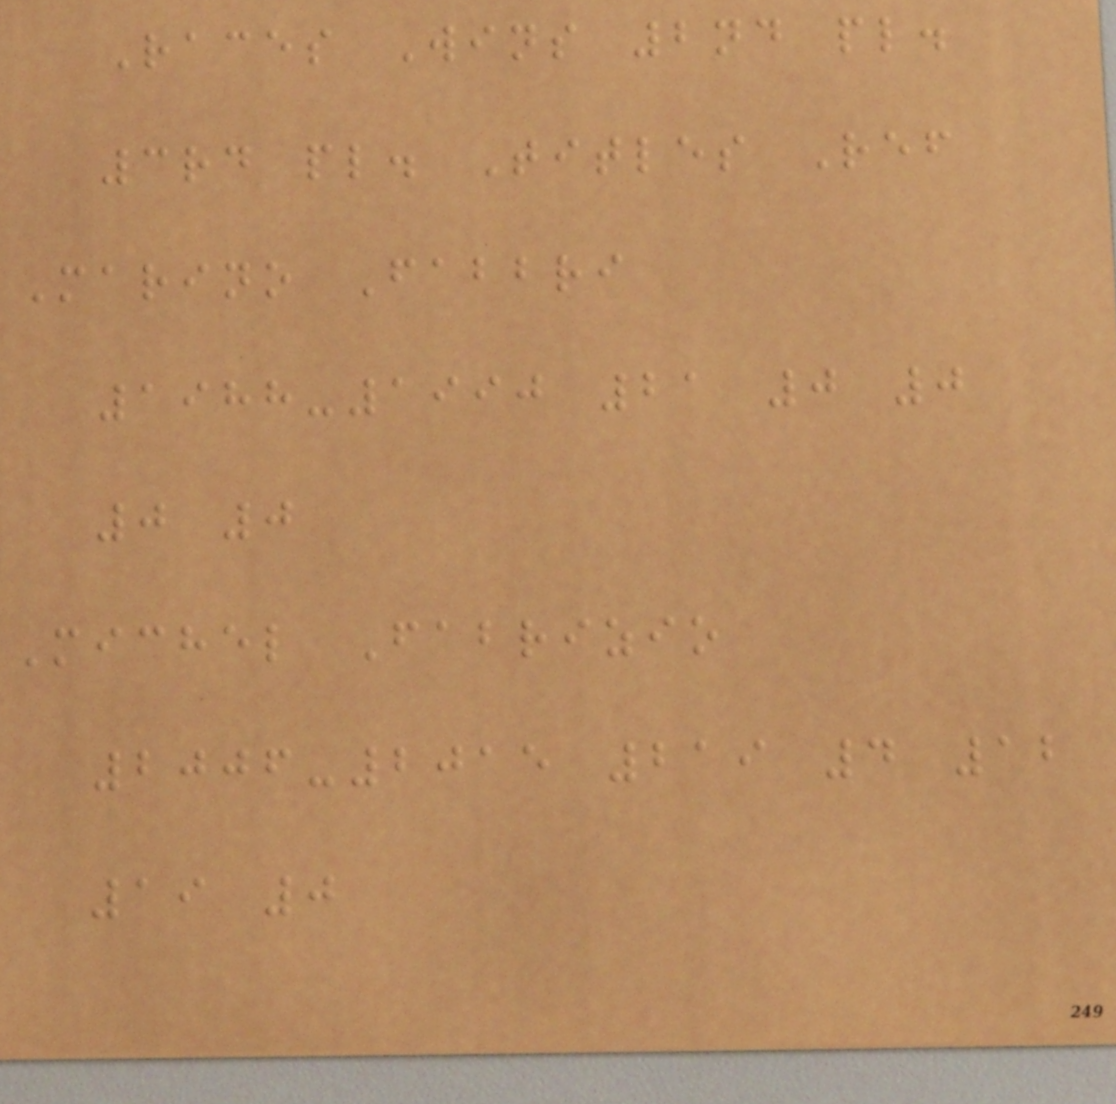Races Wins 2nd pl.
3rd pl. Titles Ref
Marino Fabbri
1988-1990 21 0 0
0 0
Michel Fabrizio
2006-2015 219 4 12
19 0
